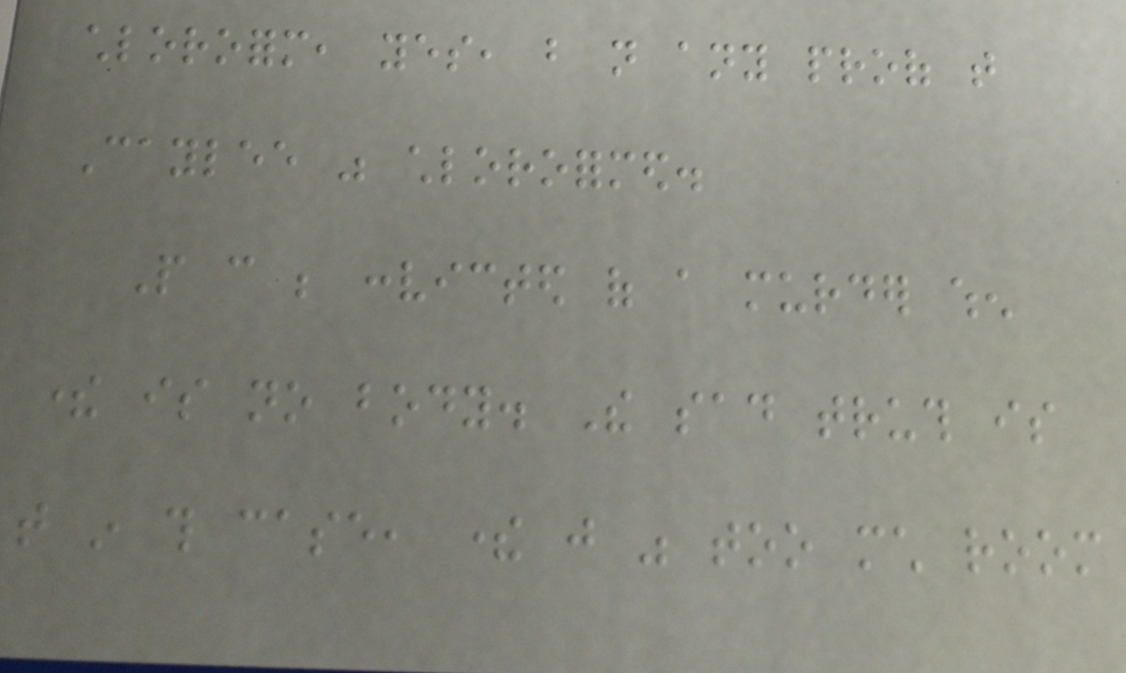chloroform, yes, but not any proof that
Caylee was chloroformed.
People can be convicted of a murder when
there is no body. The sad truth is
that in this case, there just was too much room
